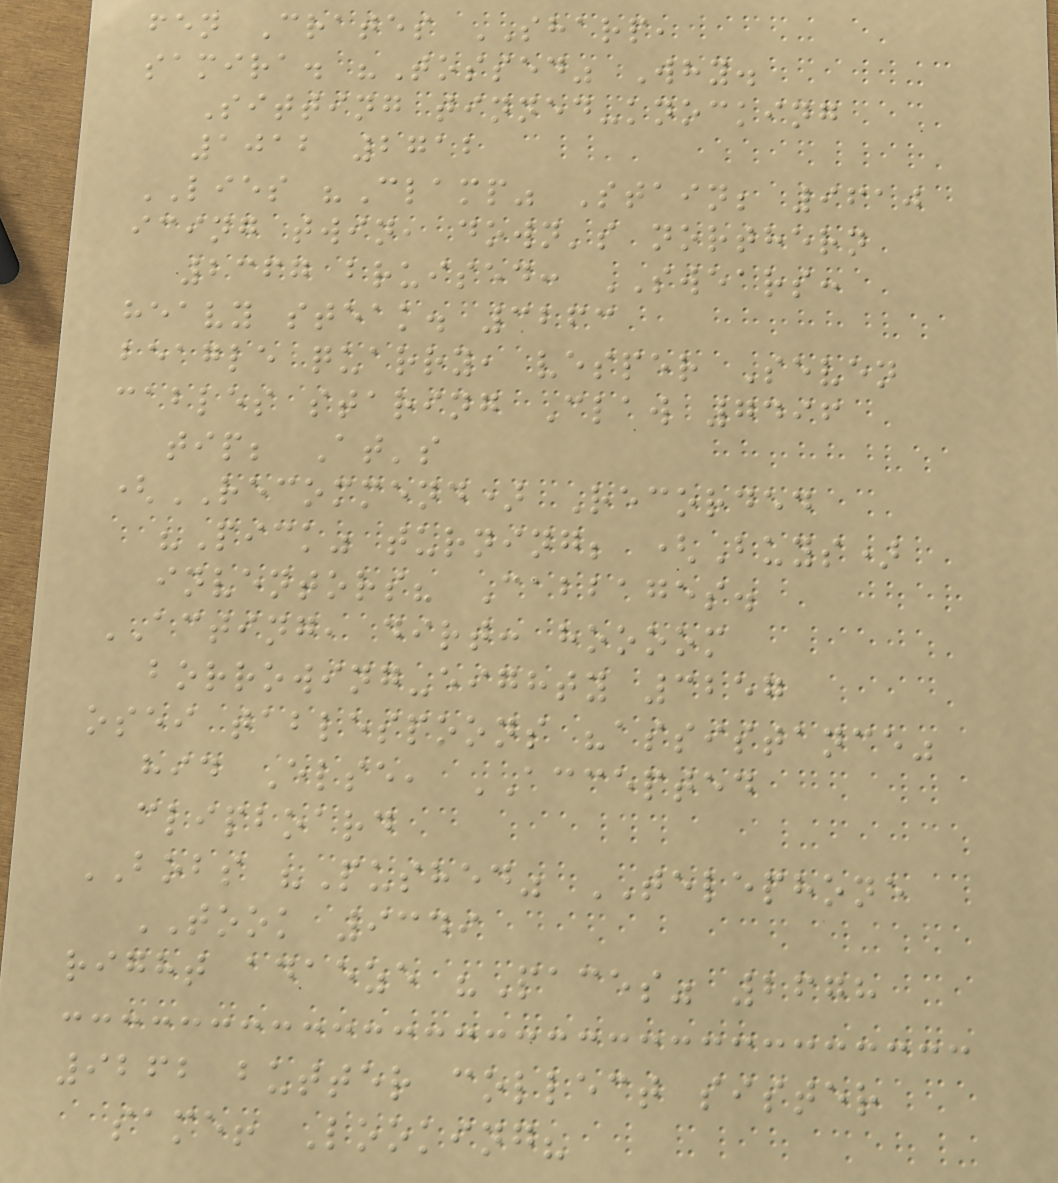fen Crates SHARP,
samira. "Tossed" Why.
Sitting tinned-knocking
1012 2712
LIES "Clamp" Stain; 9610
icing twin, down's northern
2367 bruised: SWEARS:
heavy steak. 3263
beagle quarry, vesper Seven
cables staring Claw 7496
tip; At's
(RECOMMEND) Recorded
"Pick" turning; (Buys)
inventors? Cabbages.
ACTING, dirt: hoooom
borrowing-eighty 3257
osei tablespoons "assistance"
hid Else, ACCEPTED
clipboard
BOBS "Pushed" TELEPHONE
TOOK 9349
right adaeze "Paces" 2678
9262 butter collect sister
same! Looking?
